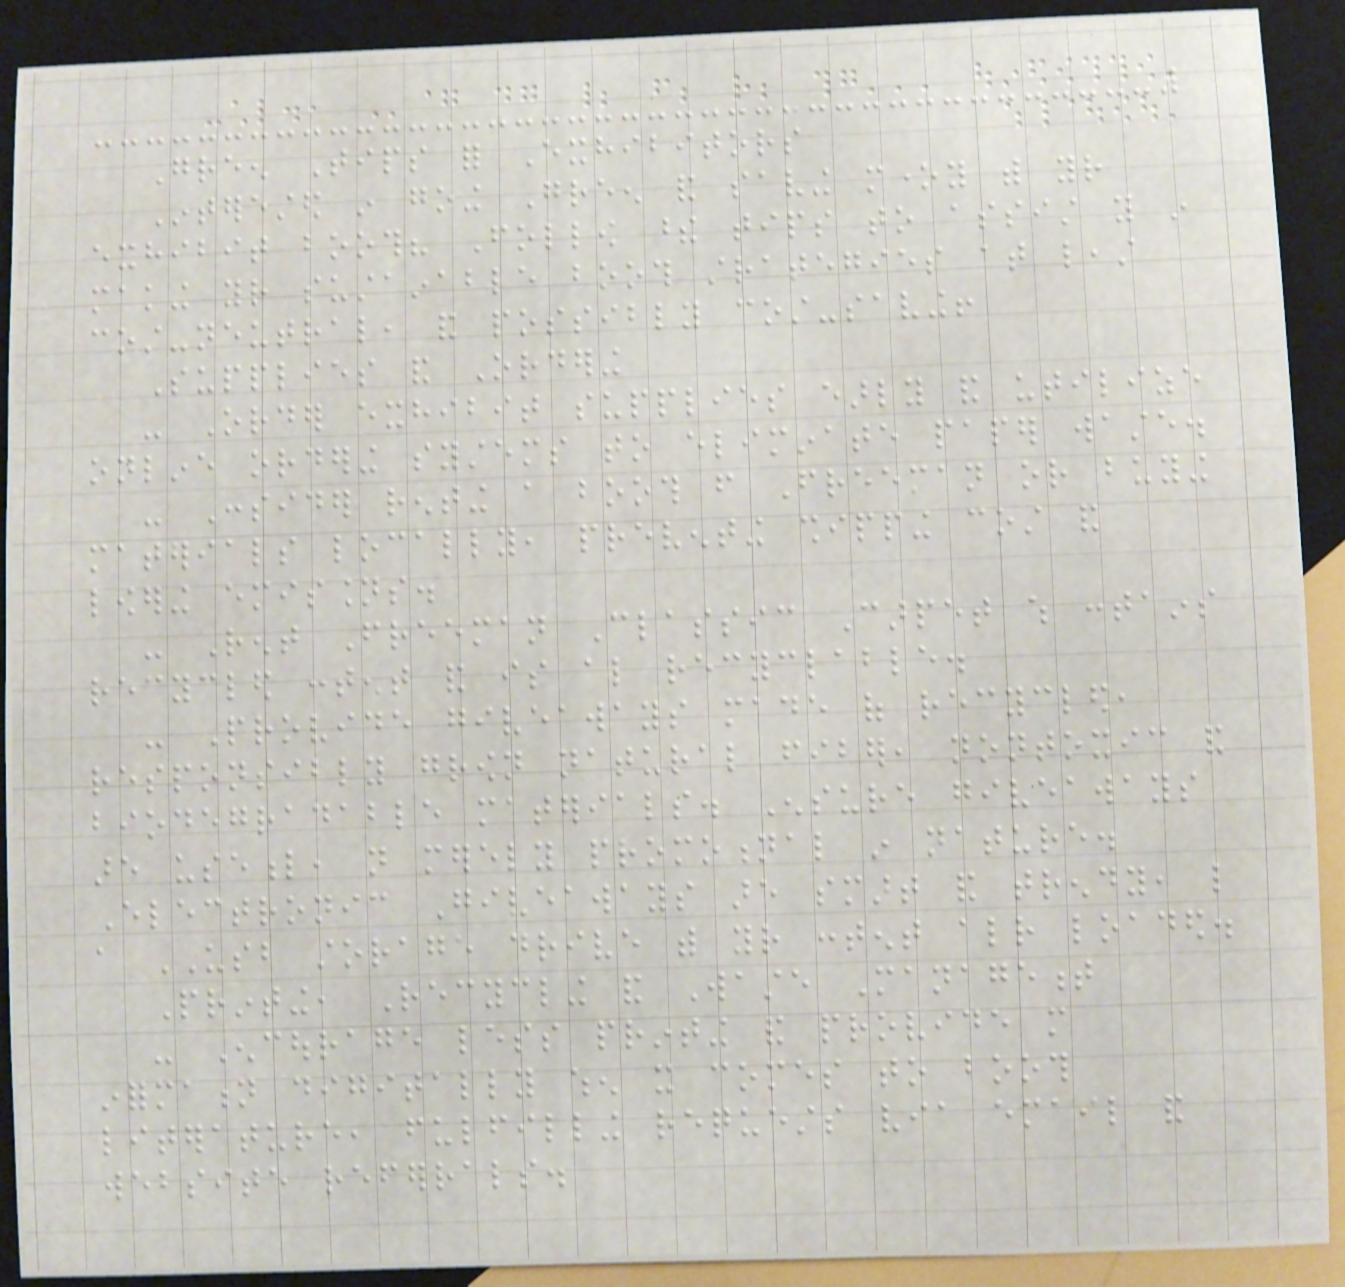Green Tips for Exhibitors
Interested in going Green and saving money with your
exhibit booth? Follow these tips to assist you in
making your sustainable booth strategies at least
cost-neutral, and possibly cost-saving!
Supplies and Ordering
- Order exhibit supplies early and utilize
online ordering systems to eliminate paper waste.
- Consider renting a booth from Freeman or buying
materials locally, preventing shipping cost and
lowering emissions.
- Rent Freeman Classic Carpet which contains
recycled content and is also recyclable.
- Provide giveaways made of recycled,
responsibly grown natural fiber, nontoxic and
biodegradable materials. Ensure giveaways
are useful, not merely promotional in nature.
Electronic Giveaways are smart and trendy, like
a USB storage drive with your content already loaded.
Printing, Recycling and Waste Management
- Encourage less printing and provide more
information digitally when it comes to booth
literature, fulfilling requests via email and
website referrals.
